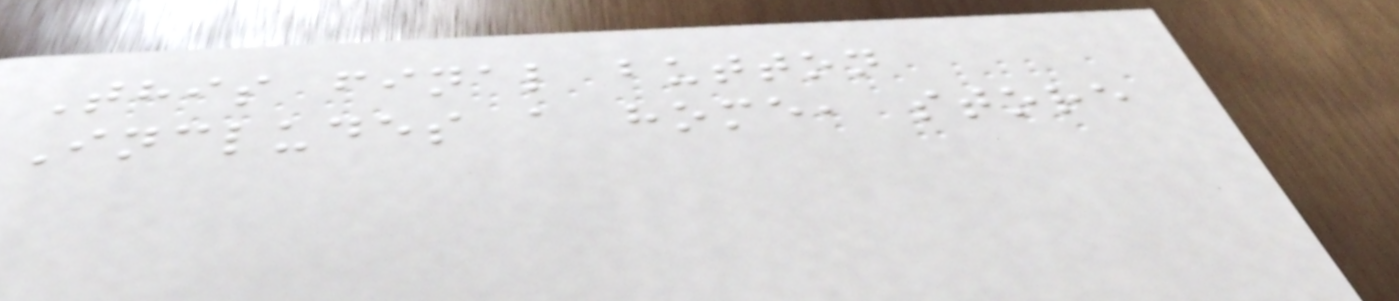This final button
Includes a home, store
